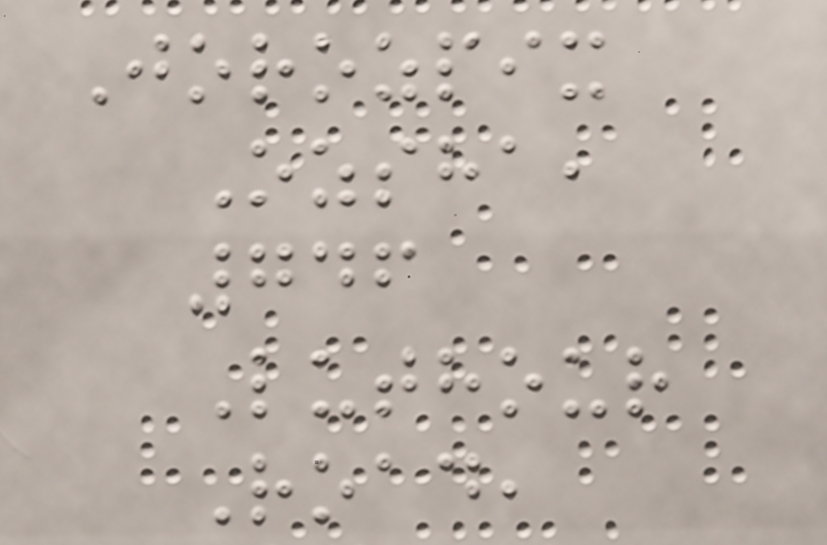Jorozpix
Ozsha,
746
Luthour
Road,
